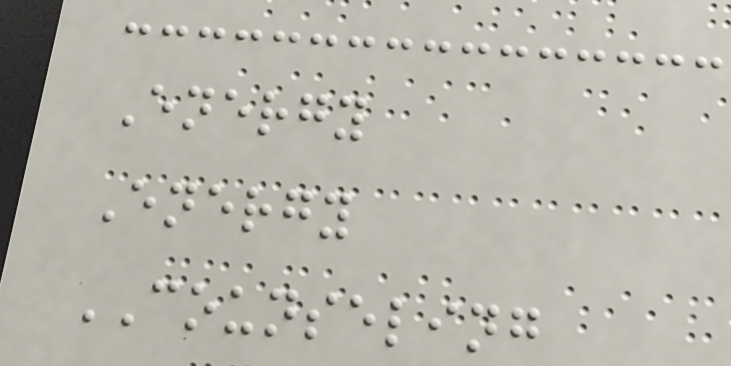Energy
Energy
COUNSELING
